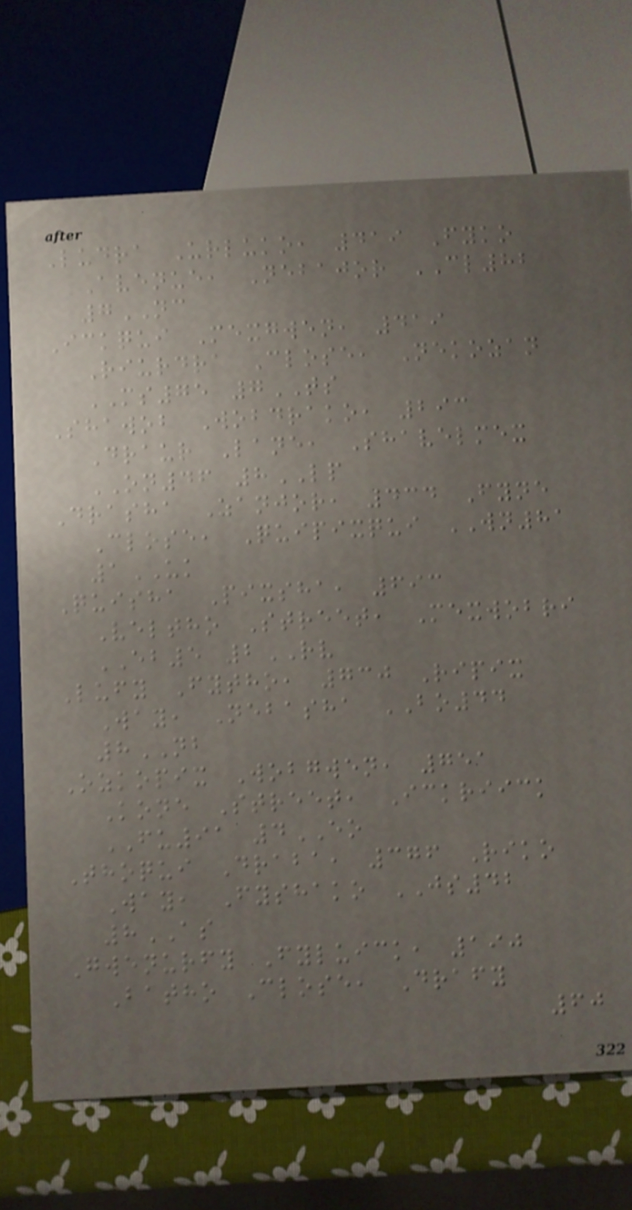Ludra Urluko, 419 Fyko
Avenue, Nebajor CL82
7NC
Ickqui Mexgwen, 419
Riurdra Close, Nekozan
MS75 7TS
Shawob Wobdrako, 293
Draur Lane, Shavelmex
ON46 8LP
Drasha Zanjor, 434 Fyne
Close, Quipixqui WN81
1UK
Quisha Pixsha, 693
Veltho Street, Mexwobri
EB5 2RV
Lufy Fytho, 730 Ripix
Way, Nebasha BO44
8NB
Ozkopix Wobgwen, 751
Kone Street, Ickriick
FU91 4EO
Thoqui Draba, 376 Riko
Way, Fyshako JS42
8AS
Gwenurfy Fyluick, 190
Batho Close, Drafy
60
